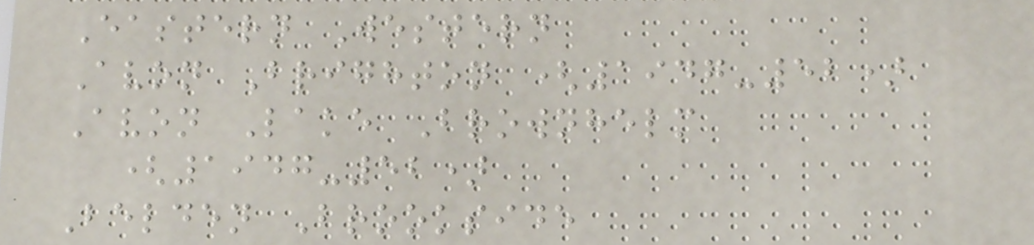Eastern Western
Avon Brighton (1947-52)
Avon Lake Brownhelm
(1947-52)
Belden Brookside
